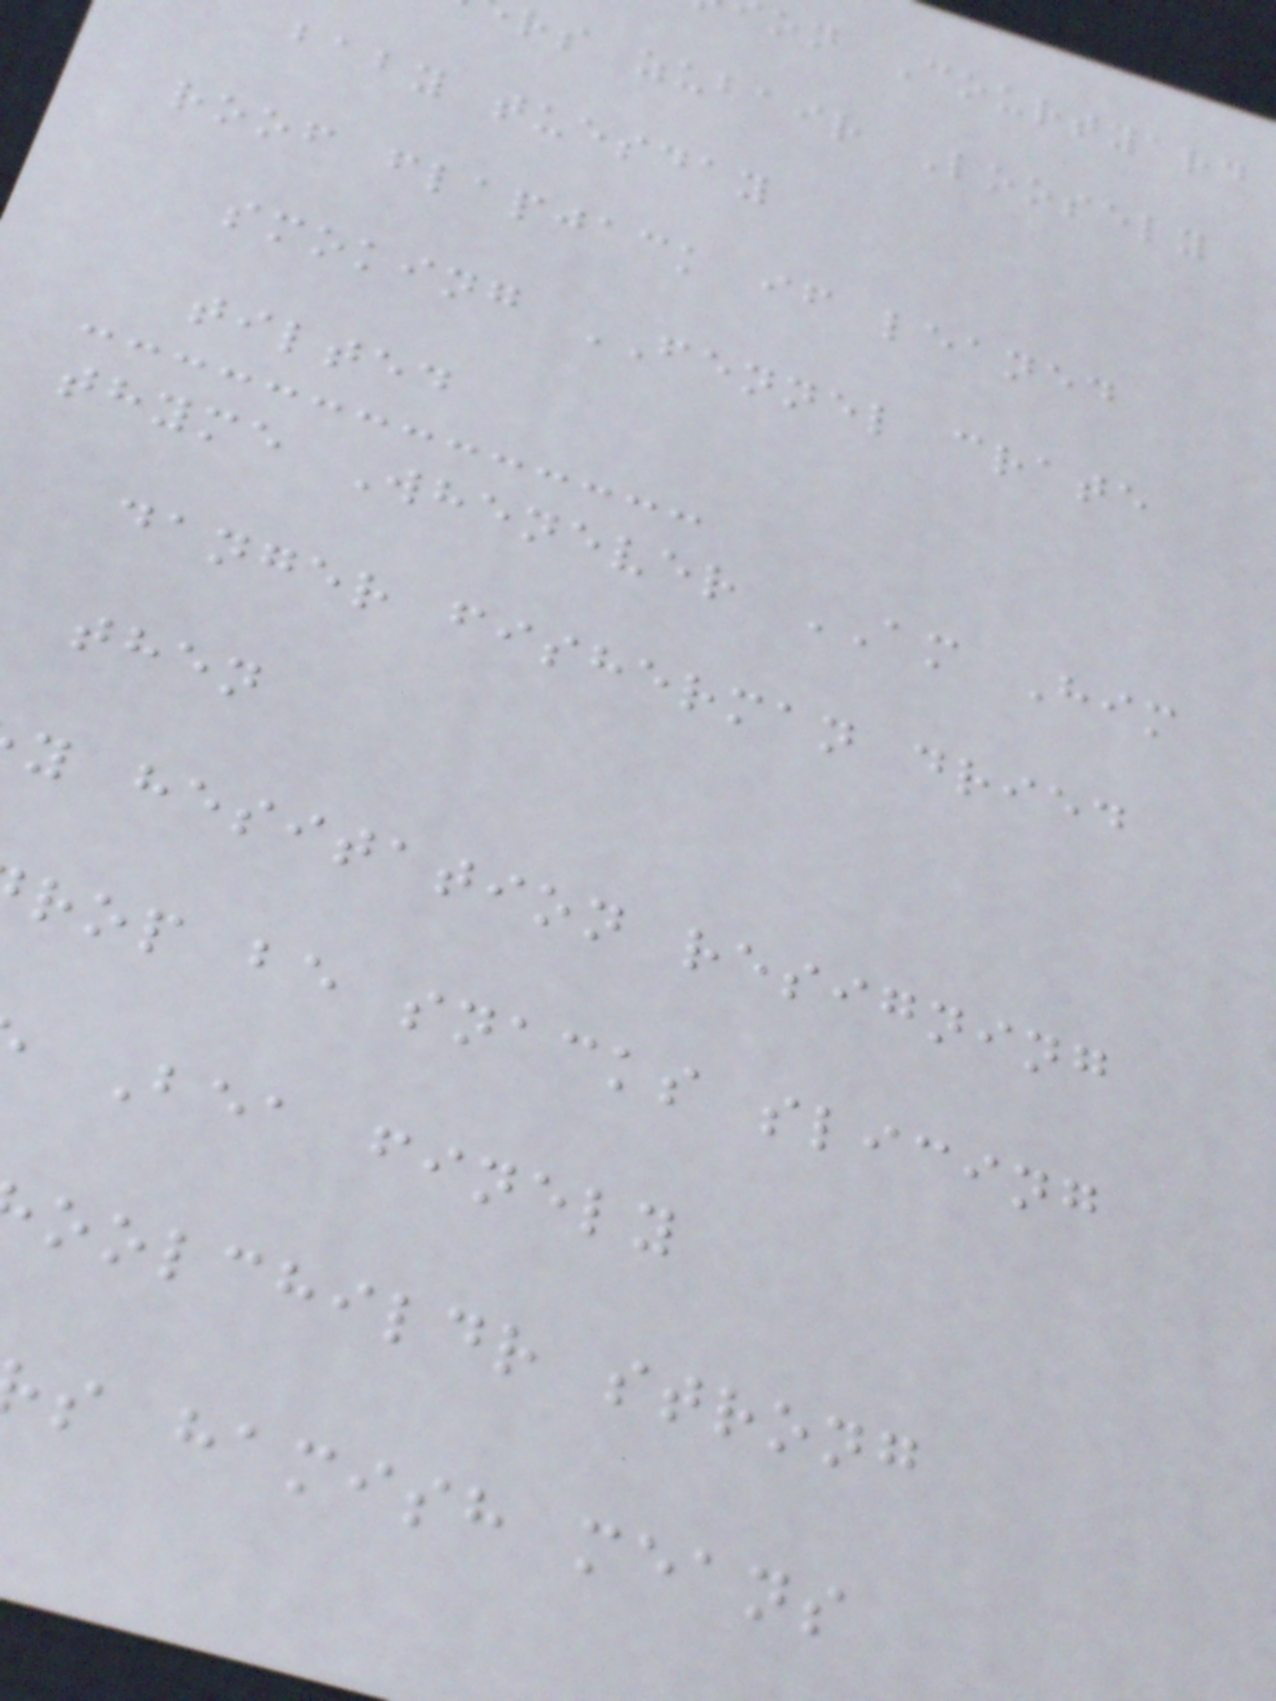on Courtyard
rs zubair Loosely
baby tuesday
roof flapjack if leaned
smoking FENNEL crate
tilted
thyme Whenever AM Him
danger fisherman dried
then
y hesitation resigning
rop be snacks slicing
Bea finely
oolchildr strong
s hamish means
